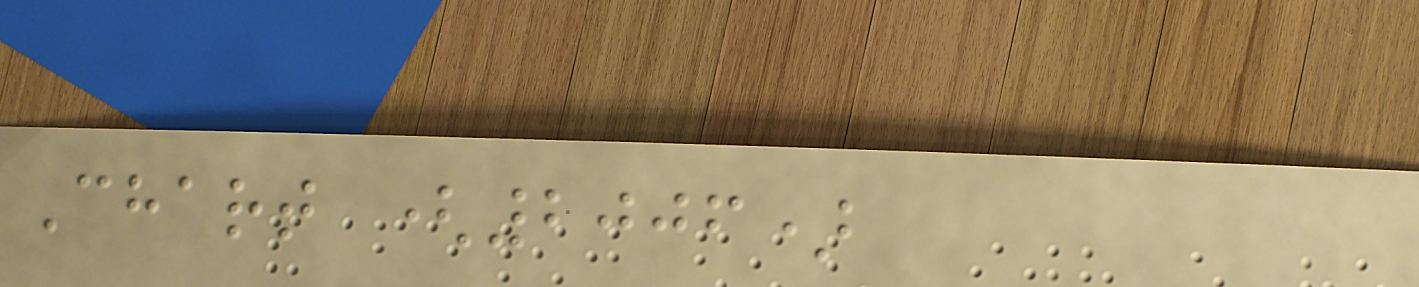Chart (2006)
